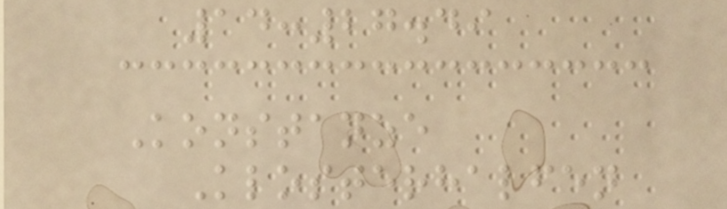14:27.49
Konstanze
Klosterhalfen
